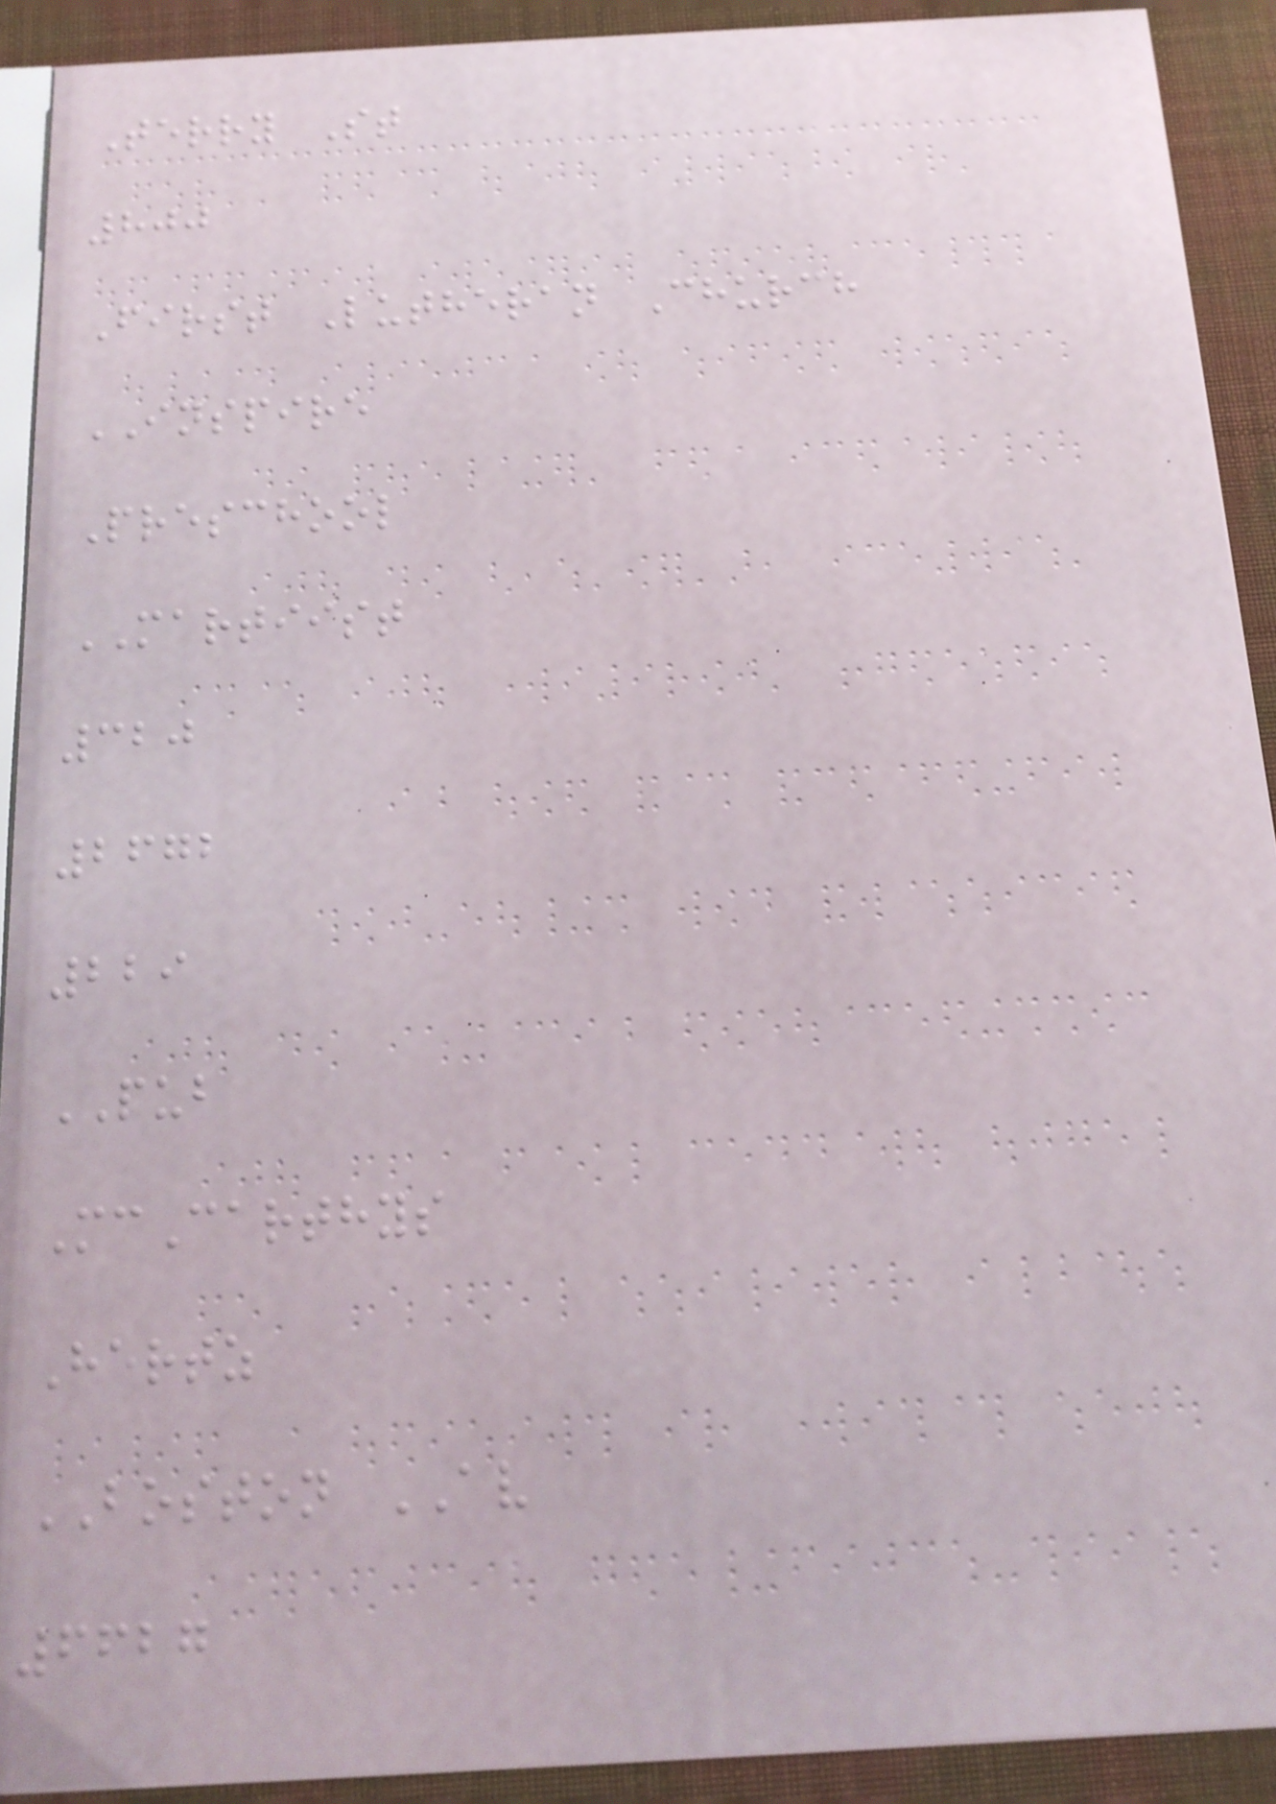Terry St
800
First Lutheran Church
INSPIRE
Preschool
MARTIIST
320
2672
229
PUB
McCarthys
Hertz
BOSTON AV
6627
